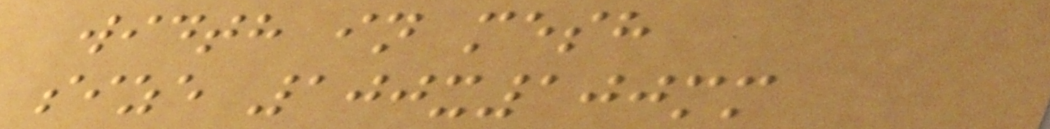width in mesh
size 100x100mm
